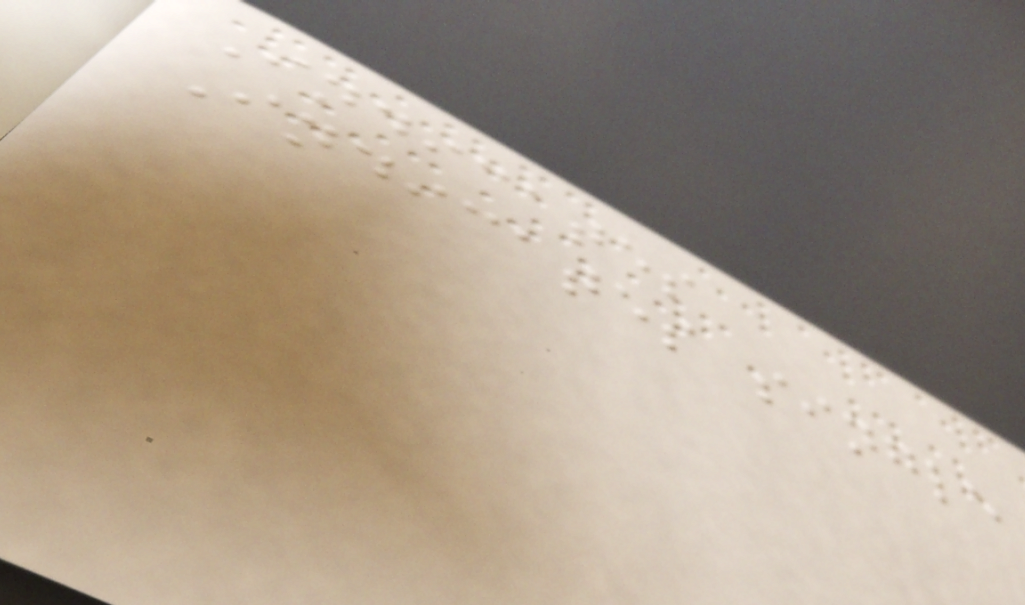Indicates
Indicates single
